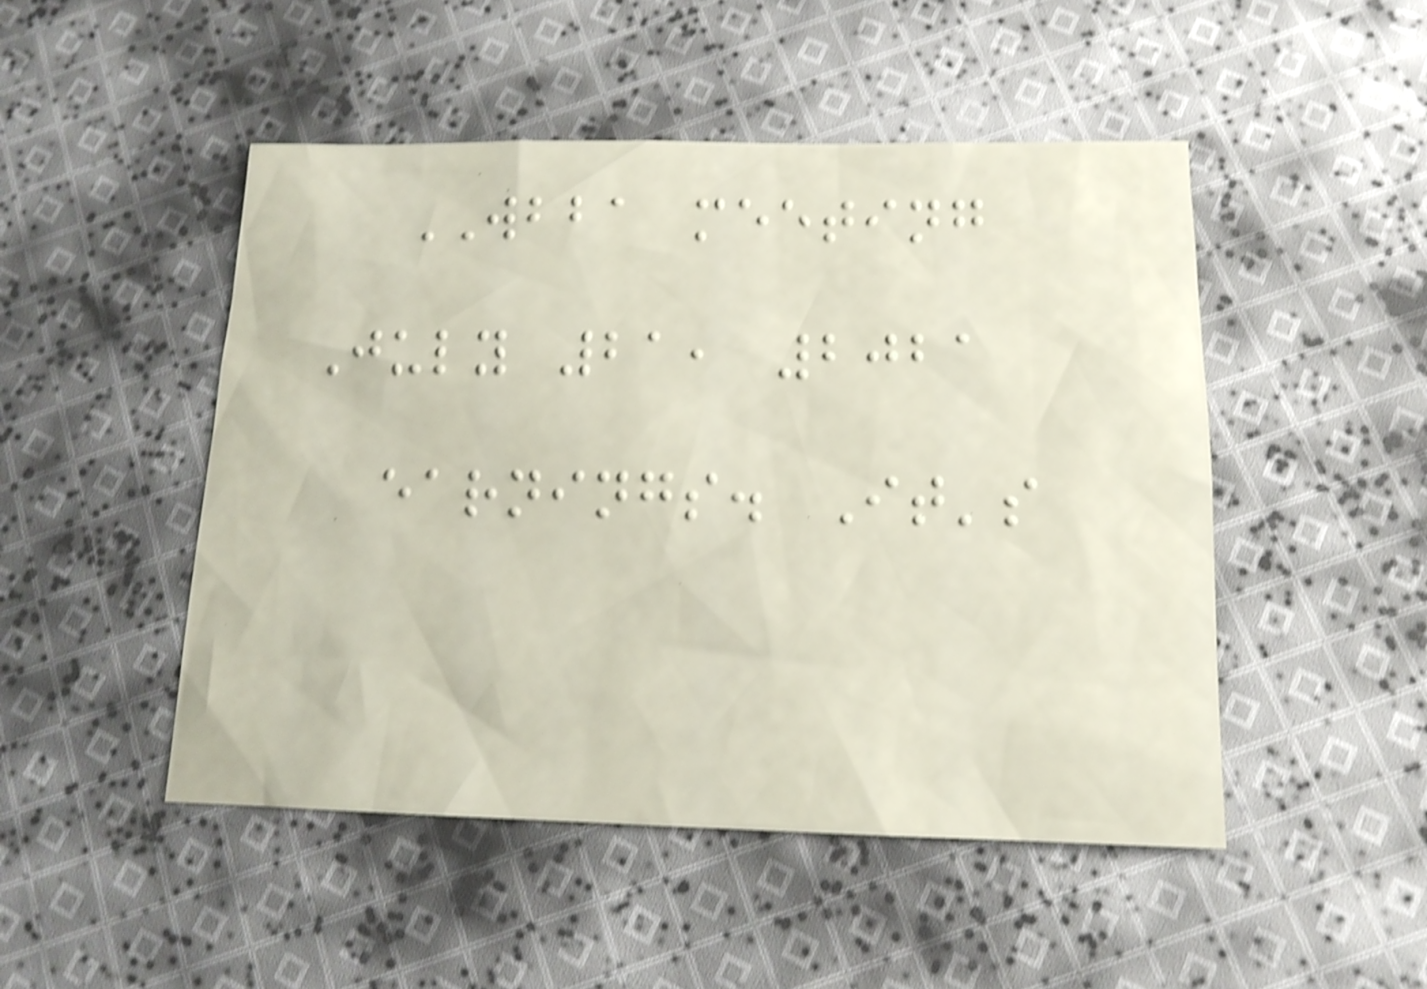WBBA meeting
July 21, 2021
earnings. It's
